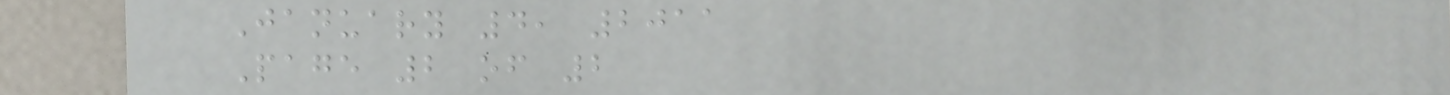January 4, 2011
Page 2 of 2
